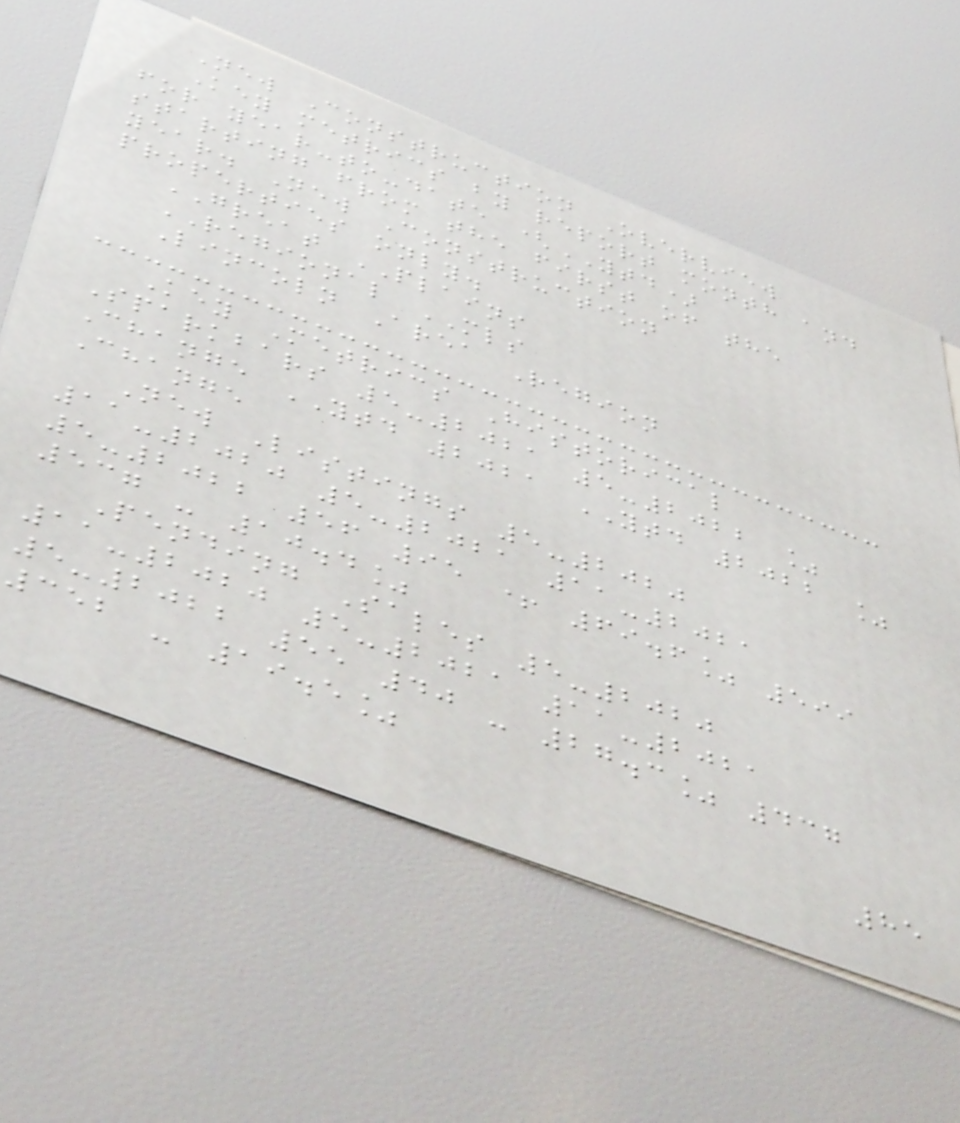New Construction Overview
Key metrics by report month and
for year-to-date (YTD)
starting from the first of the
year. New Construction
properties only.
GREAT PLAINS
REGIONAL MLS
Lincoln Area Region
Key Metrics Historical
Sparkbars 5-2021 5-2022 %
Change YTD 2021 YTD 2022 %
Change
New Listings 5-2020
11-2020 5-2021 11-2021
5-2022 56 95 + 69.6% 599
537 - 10.4%
Pending Sales 5-2020
11-2020 5-2021 11-2021
5-2022 55 40 - 27.3% 437
352 - 19.5%
85
